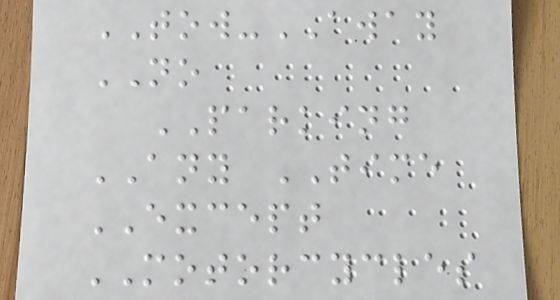TOW-AWAY
NO
PARKING
ANY TIME
EXCEPT
MOTORCYCLES
